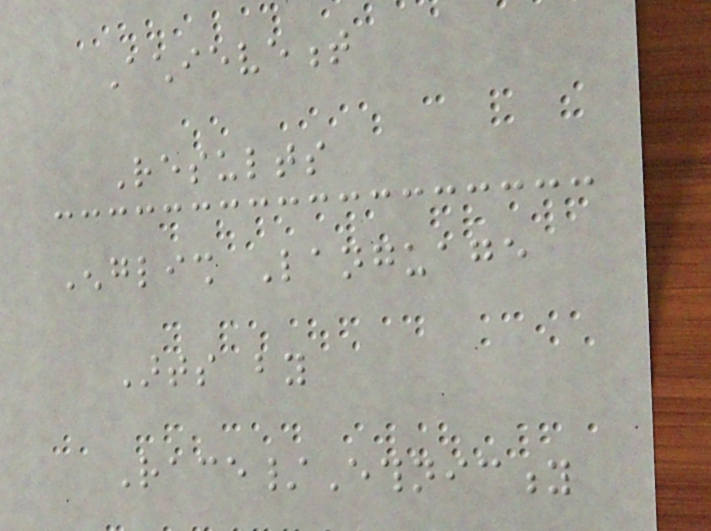Achievement
Results
English Language
Arts by
Race/Ethnicity
